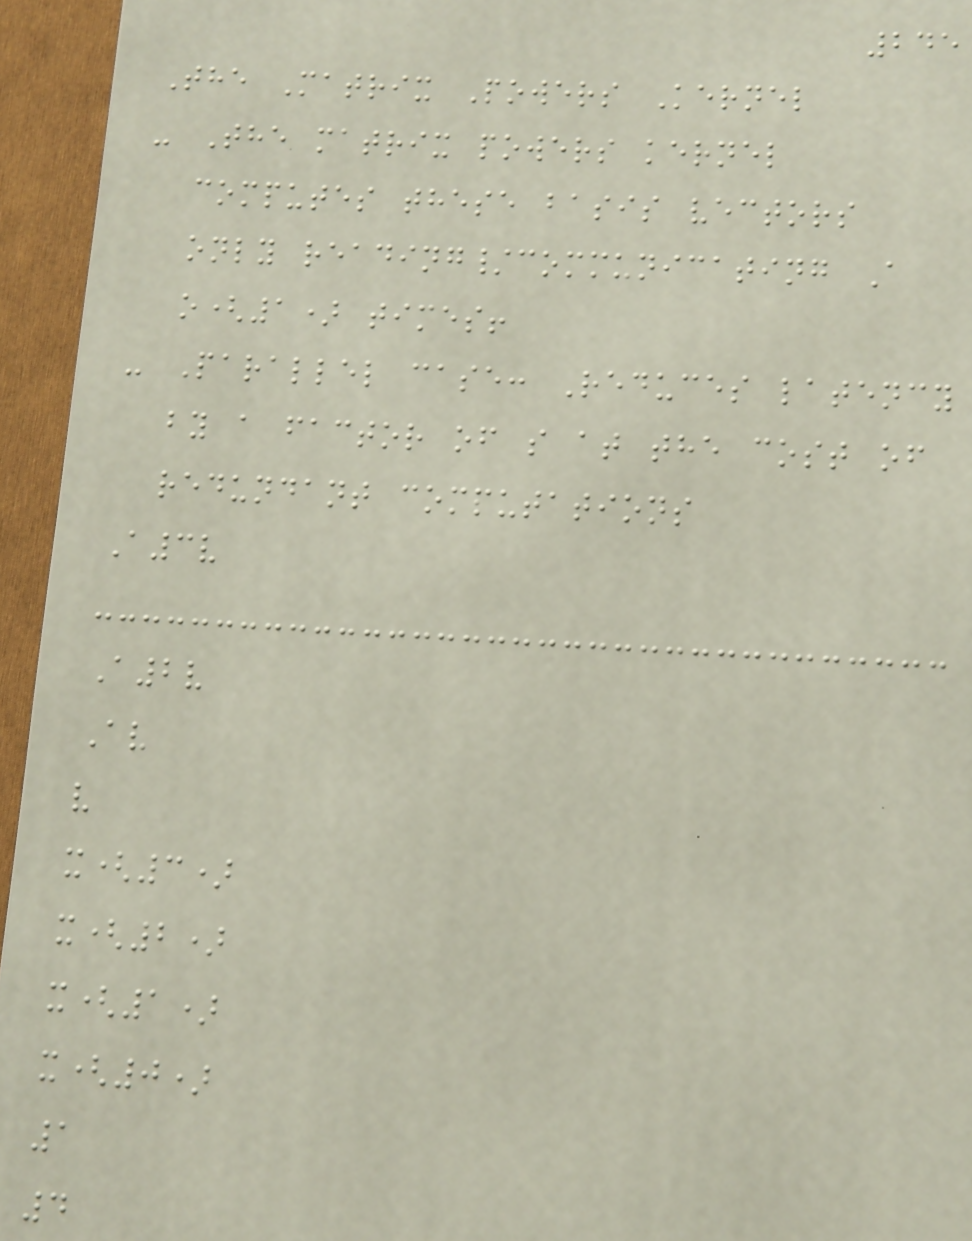245
The Matrix Powers Kernel
- The matrix powers kernel
computes these basis vectors
only reading/communicating A
o(1) times!
- Parallel case: Reduces latency
by a factor of s at the cost of
redundant computations
A3v
A2v
Av
v
x(3)
x(2)
x(1)
x(0)
1
4
